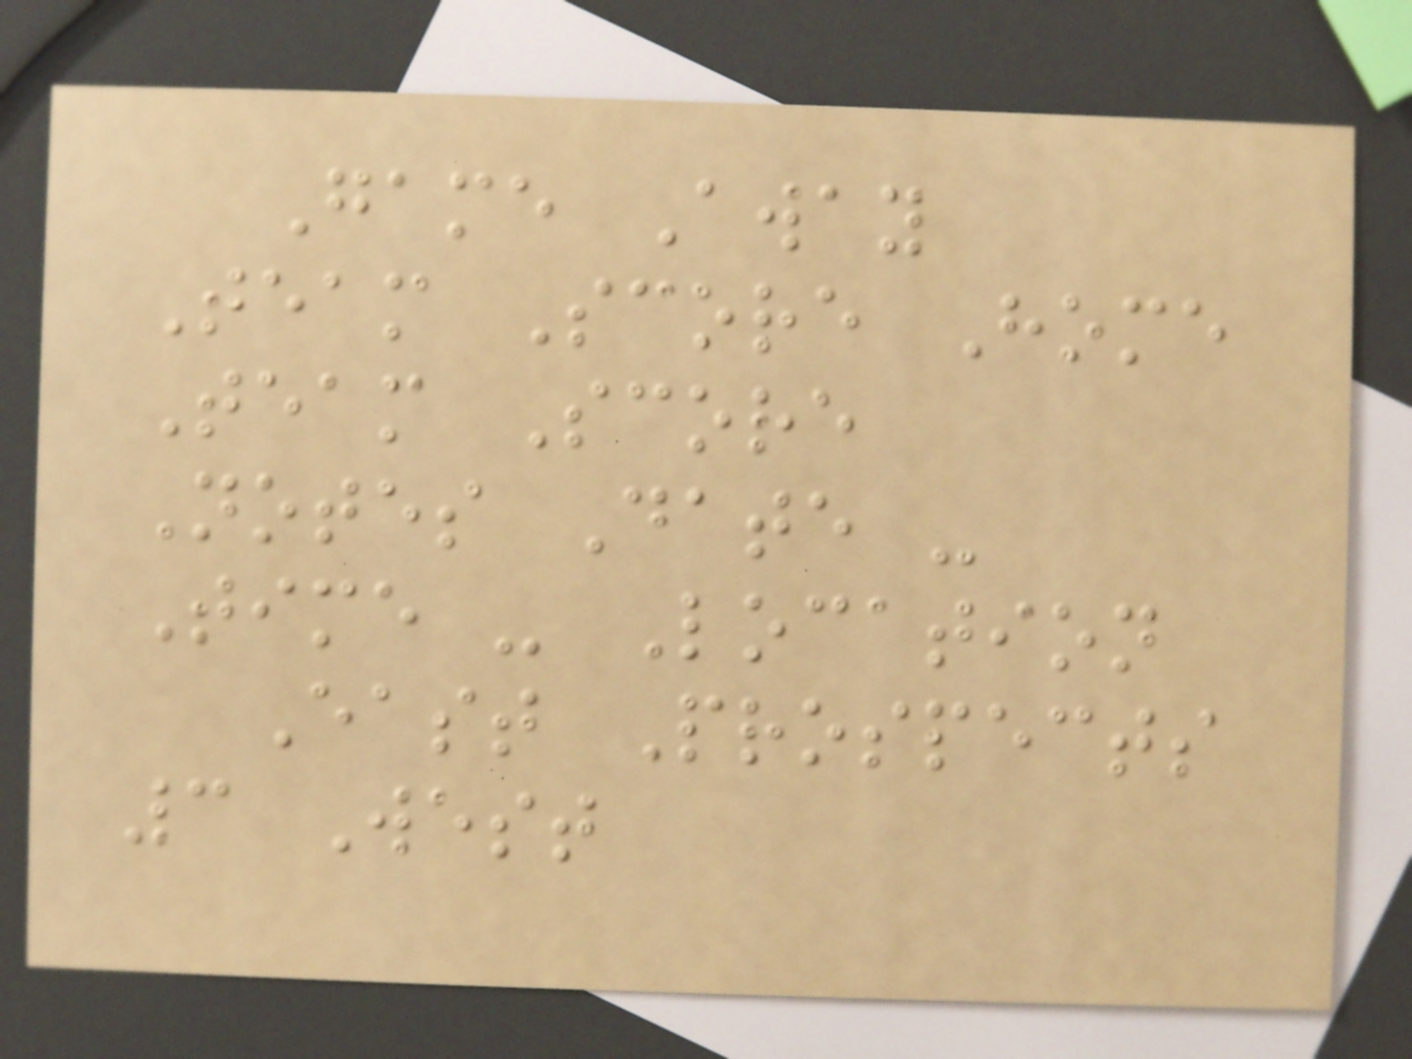Game Away
Team Score Home
Team Score
Notes Date -
Time - Location
East Prospects
3 West
